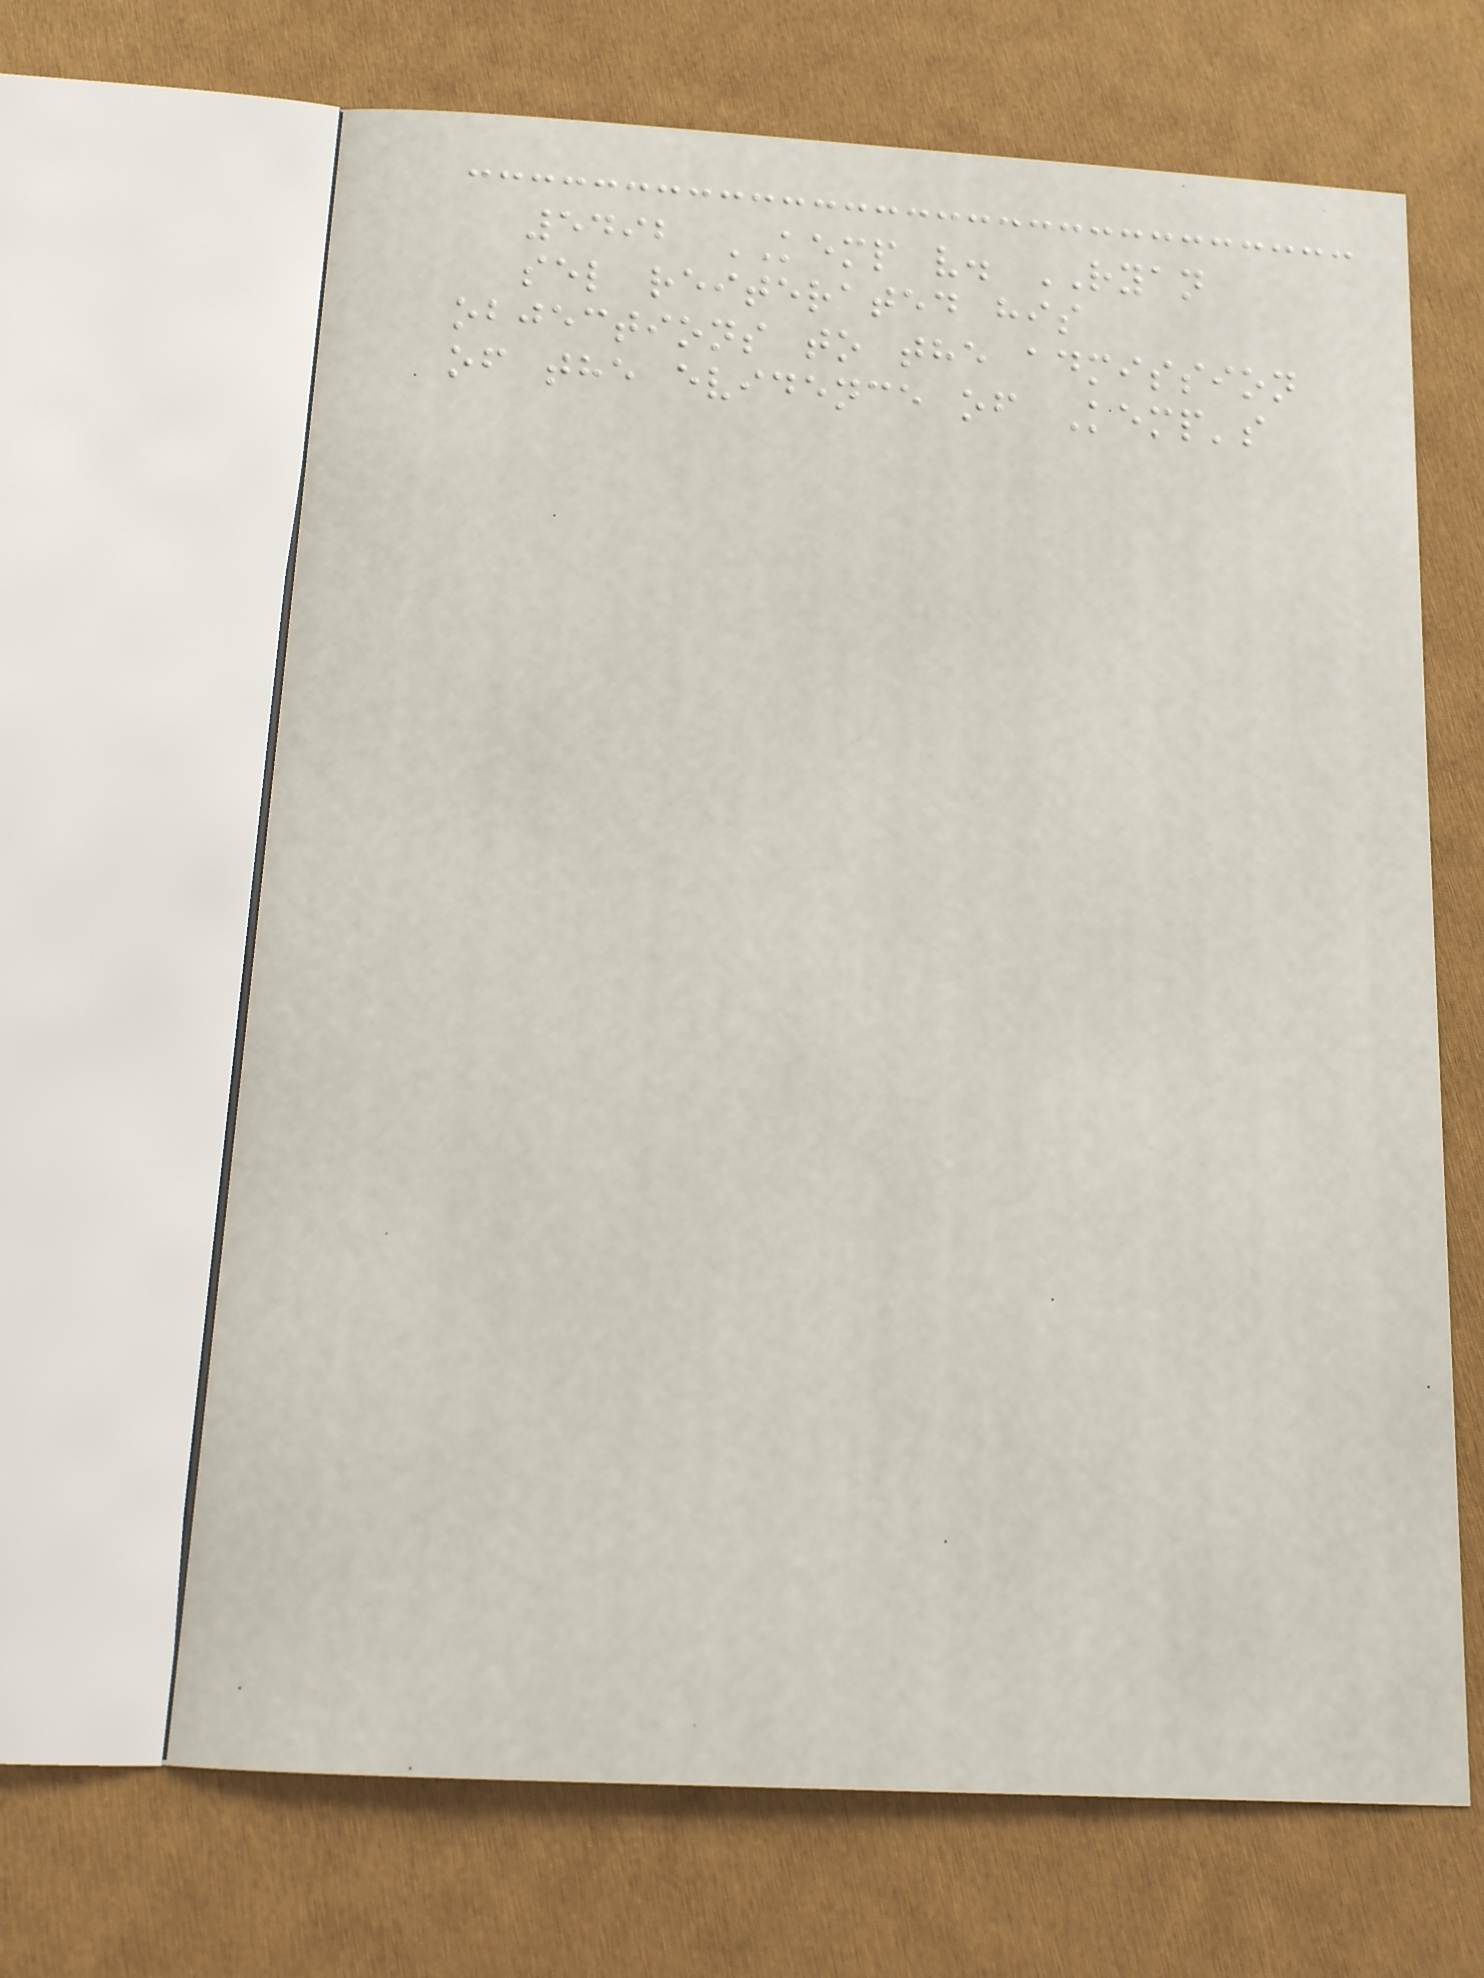5492 KEMP v. RYAN
sel reiterated his
objections to the admission
of the evidence of Kemp's
